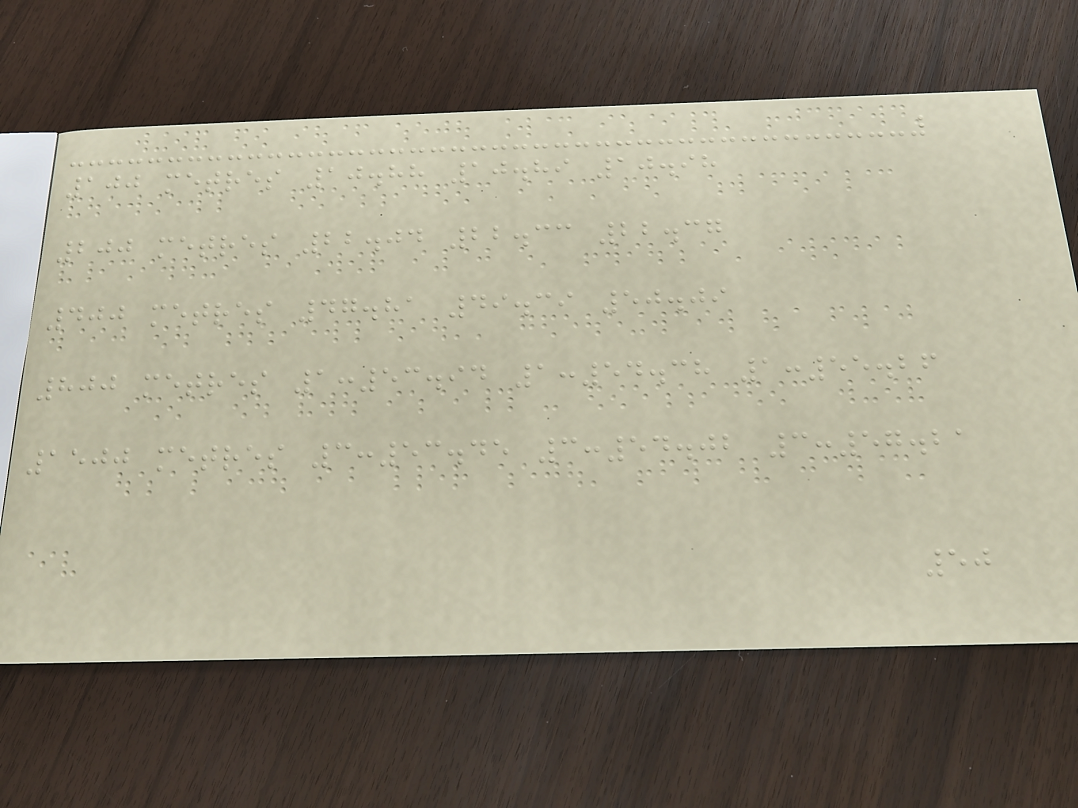100 metres 10.88 10.89 10.98
200 metres 22.04 22.33 22.37
400 metres 47.81 49.39 50.09
800 metres 1:53.94 1:54.38 1:55.26
1500 metres 3:53.45 3:54.02 3:57.21
50
